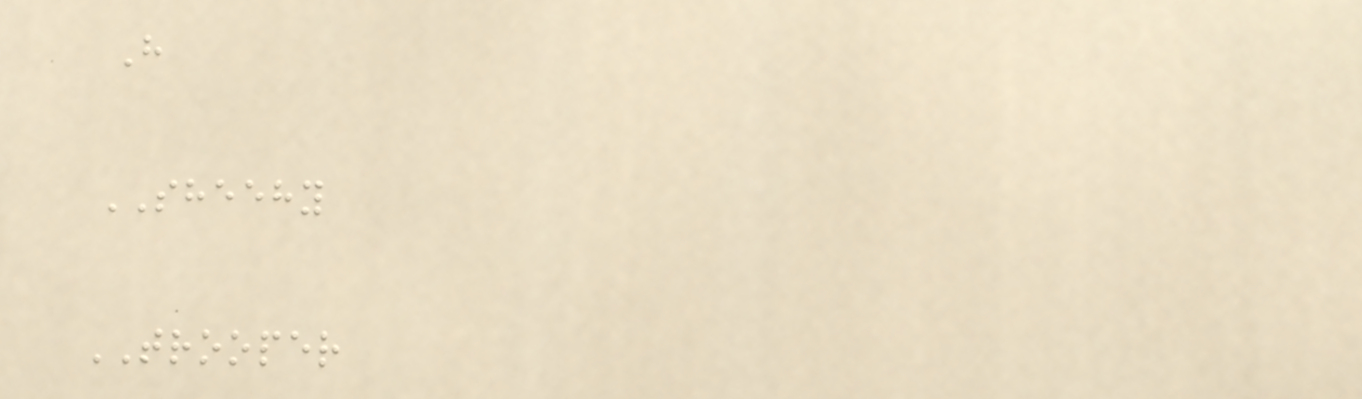H
SHEEHY
TROOPER
